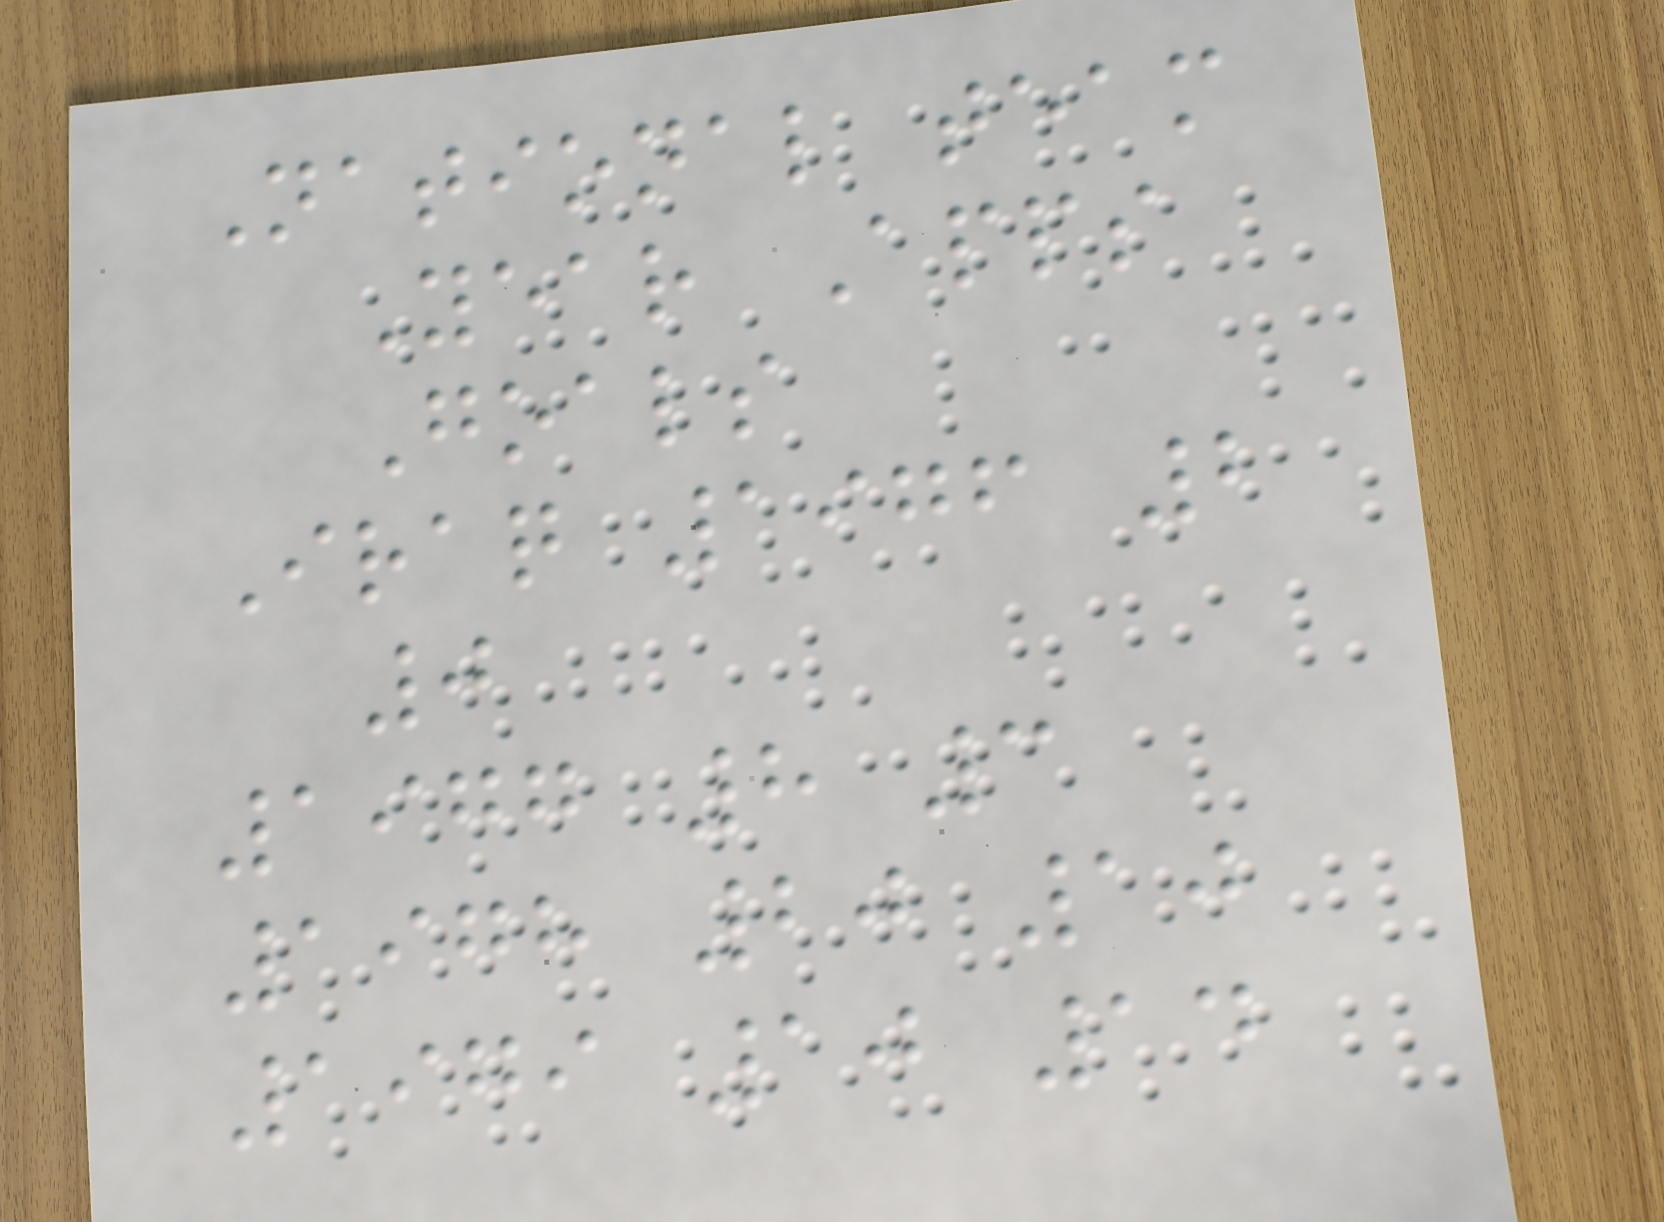National team
Year Apps
Goals
Iraq 1976 2
0
1977 8 3
1978 20 10
1979 10 14
